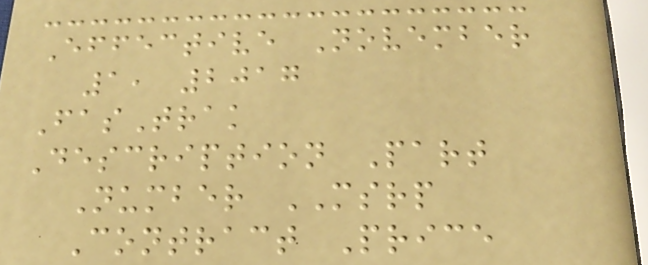Effective November
1, 2017
FasTrak
Description Part
Number MSRP
Contract Price
